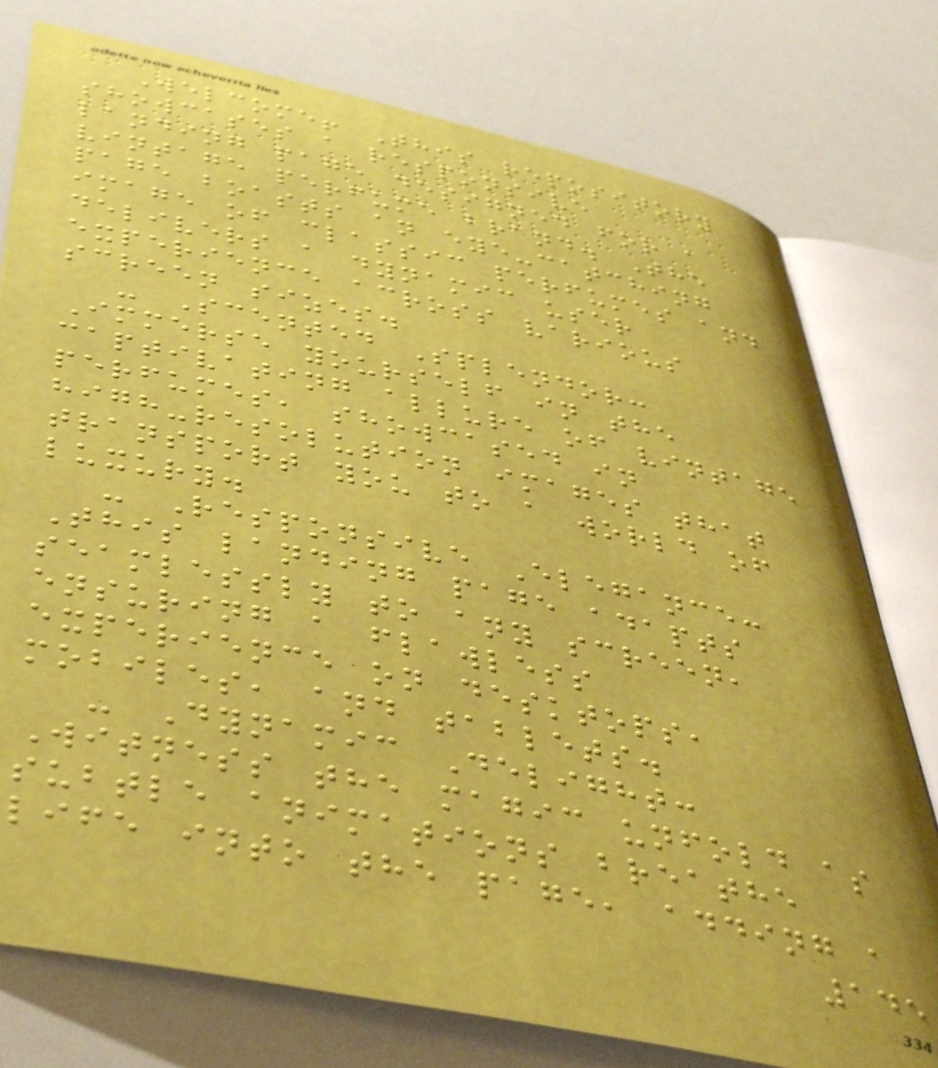Welcome! This repository
showcases a responsive
landing page designed for a
vintage perfume brand. The
page boasts an eye-catching
image of classic perfumes and
delivers a dynamic user
experience across various
screen sizes.
- Scented Splendor:
Immerse yourself in the
captivating allure of vintage
perfumes, showcased in
high-resolution images that
transport you to a world of
luxury.
- Responsive Elegance:
This landing page adapts
seamlessly to any screen,
ensuring a flawless
experience on desktops,
mobiles, and tablets.
- Dynamic Delight:
Witness the magic unfold as
subtle animations breathe
life into the page, adding a
145
